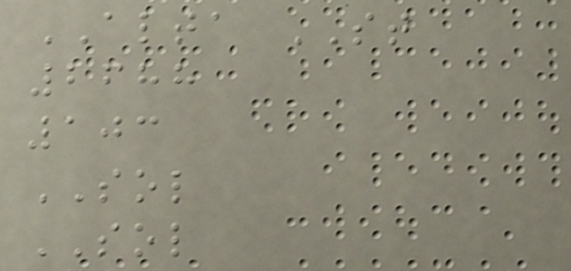ALTA ST
2688
103
SOL
SOL
